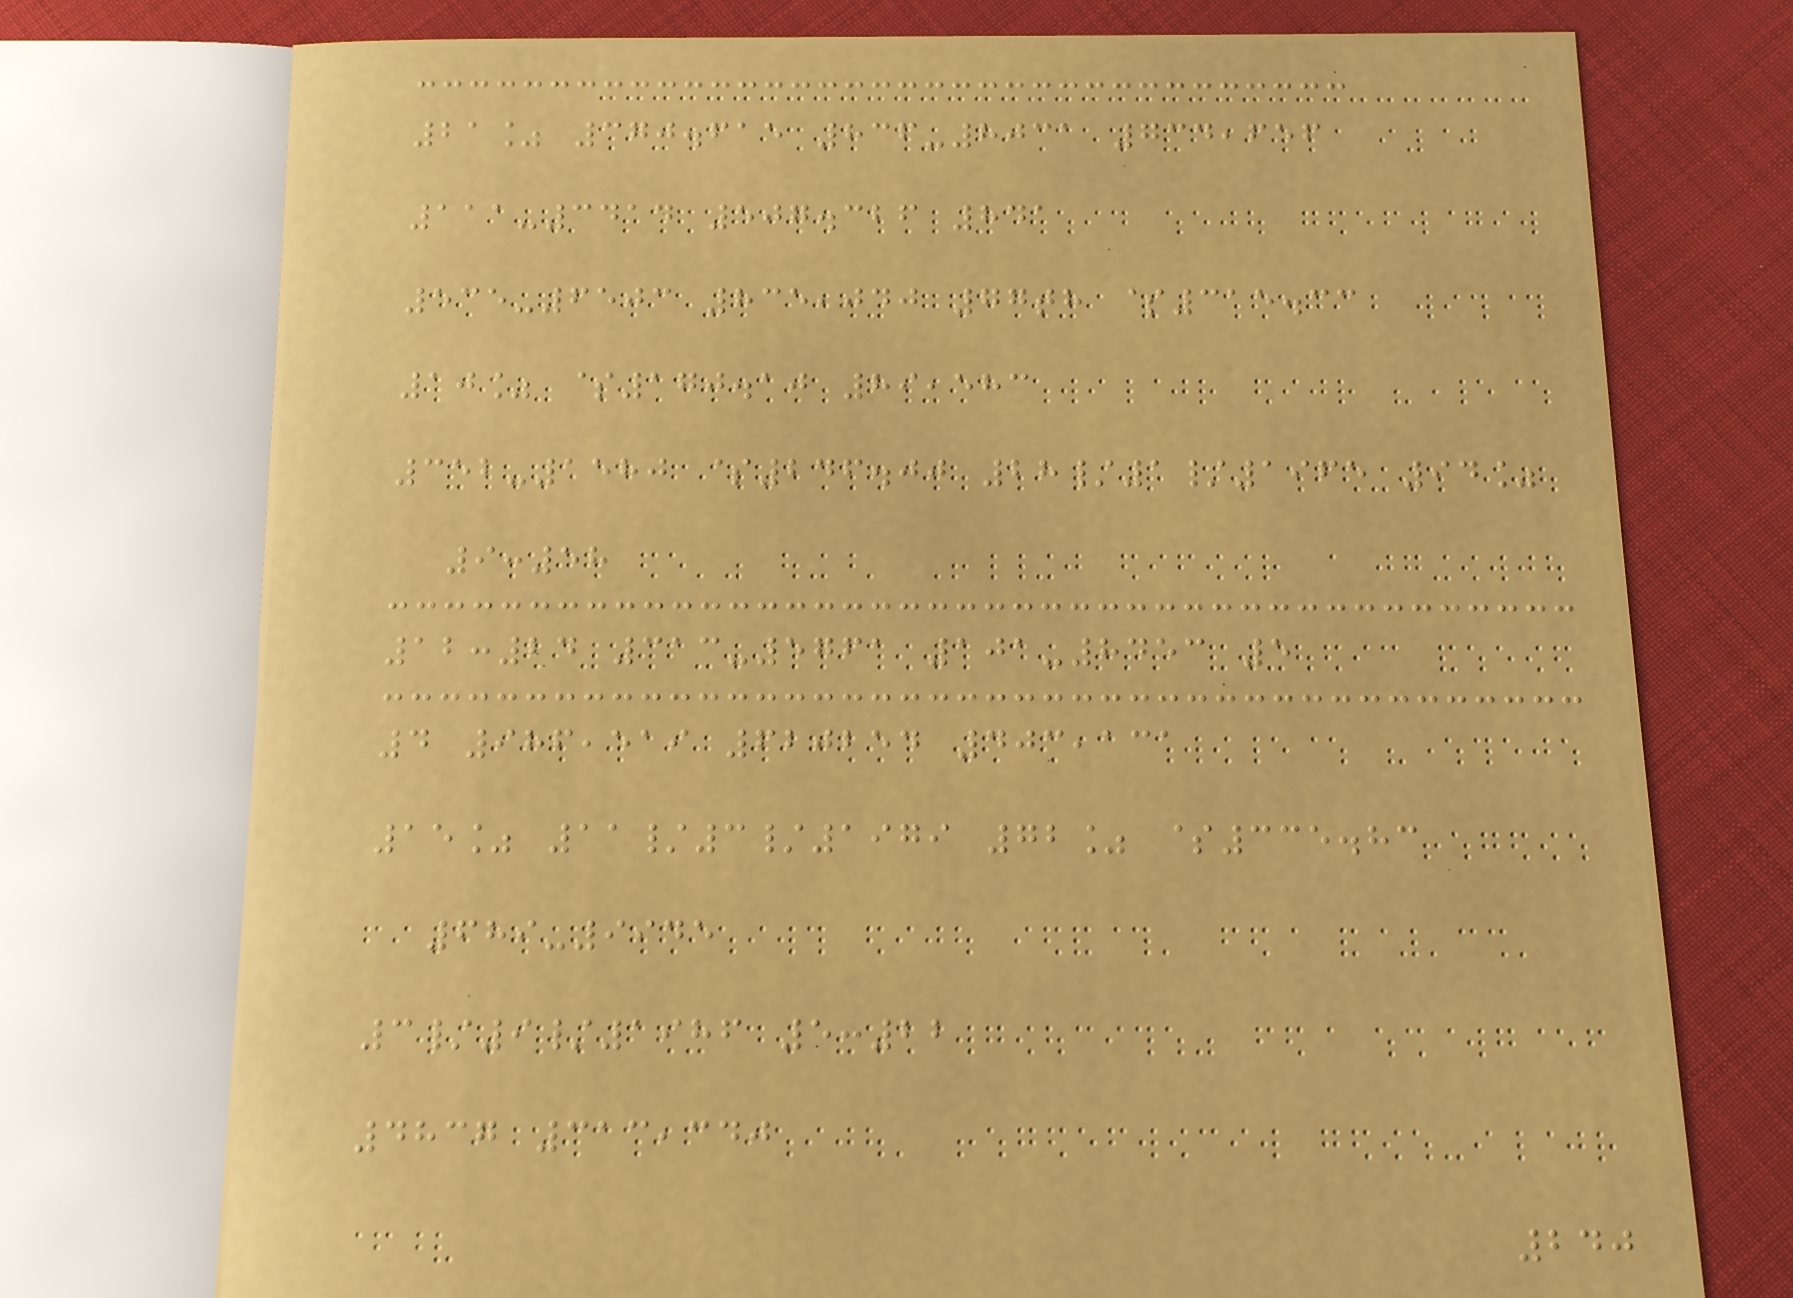21% 370.615 836-8031 734,656
111-3414 507.326 841
535-6503 835,040 77th $315.33
10% $170.10 89,583
352-1580 $246.00 28/1/1965 94%
9:58
12:24 313-5761 101-8453 5
4 986,519 620254 403,131
15% 11/3/1979 72% $335.83
689-9945
3/9/1986 5:22
4837 313,340
240
